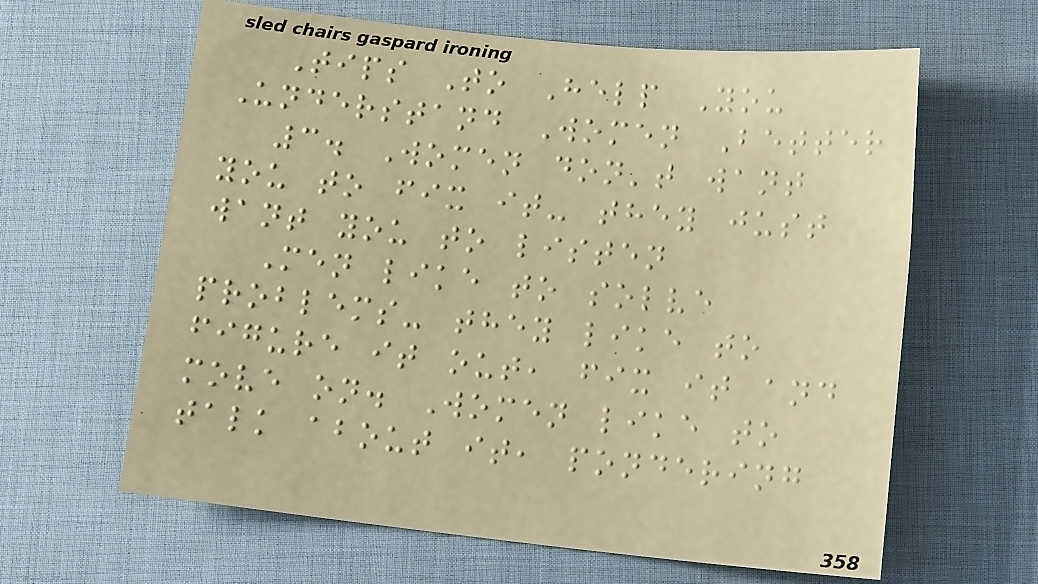Tips To Help You
Understand Women Better
3. Women don't want
you to fix it- they just
want you to listen
Men like to solve
problems- they like to
figure it out, fix it and
move on. Women like to
talk about it, pondering
